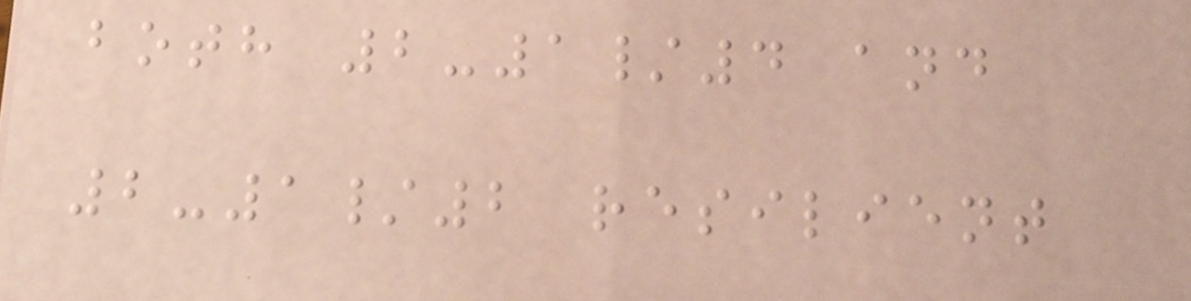both 2-1/4 and
2-1/2 resilient
